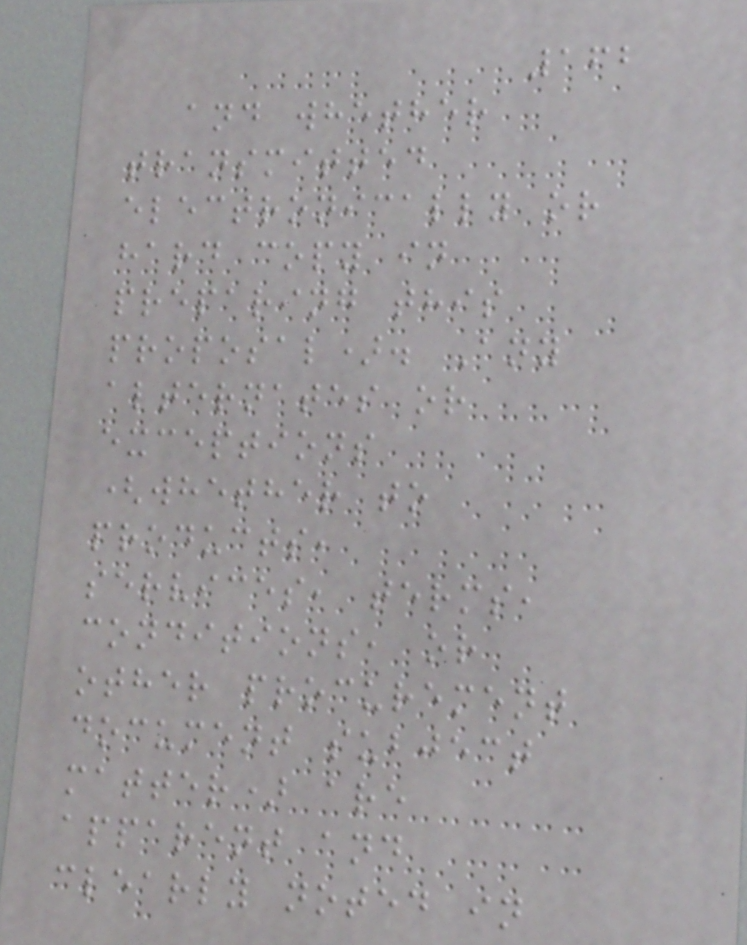162
and whether
transmitted
electronically or
hard copy in
preparing this
proposal). Any
alternates or
exceptions
(whether to
products,
services, terms,
conditions, or
other procurement
document subject
matter) are
apparent and
clearly noted in
